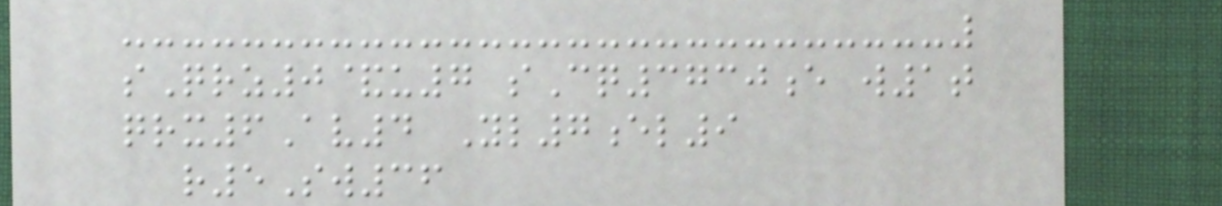sQrz0&u7 sCq3730e w1t
qrx6Av4 Yl7el9
r5Sw36
